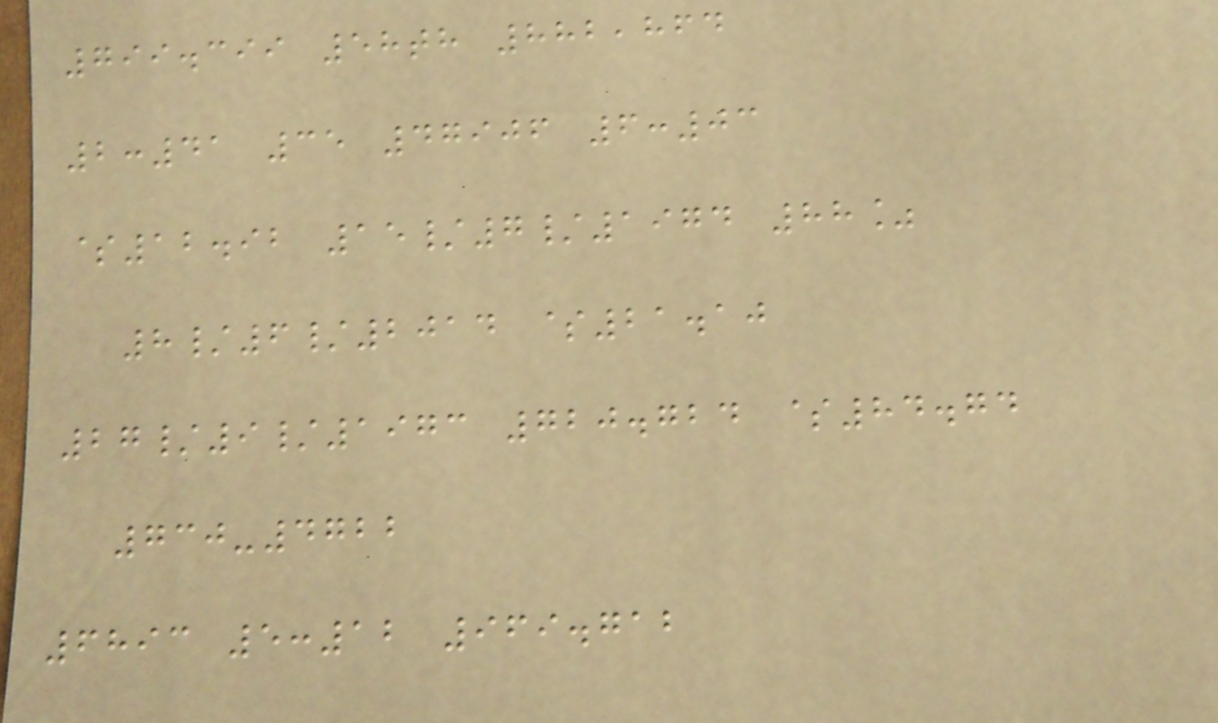799.399 58th 882,864
2:41 35 47906 6:03
$12.92 15/7/1974 88%
8/6/2014 $21.10
27/9/1973 720.724 $84.74
730-4722
6893 5:12 969.712
